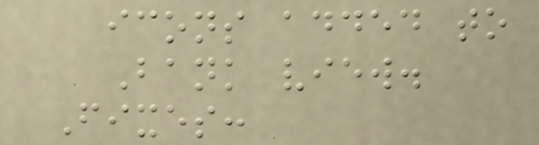icons added to
Bank view.
Fixes:
